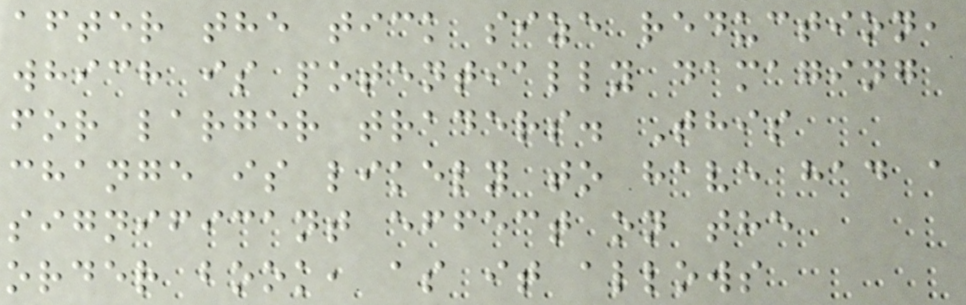after the tick size reduction,
which is potentially damaging
for larger traders. This
change is likely to have had a
significant effect on the
order book, as it allows
